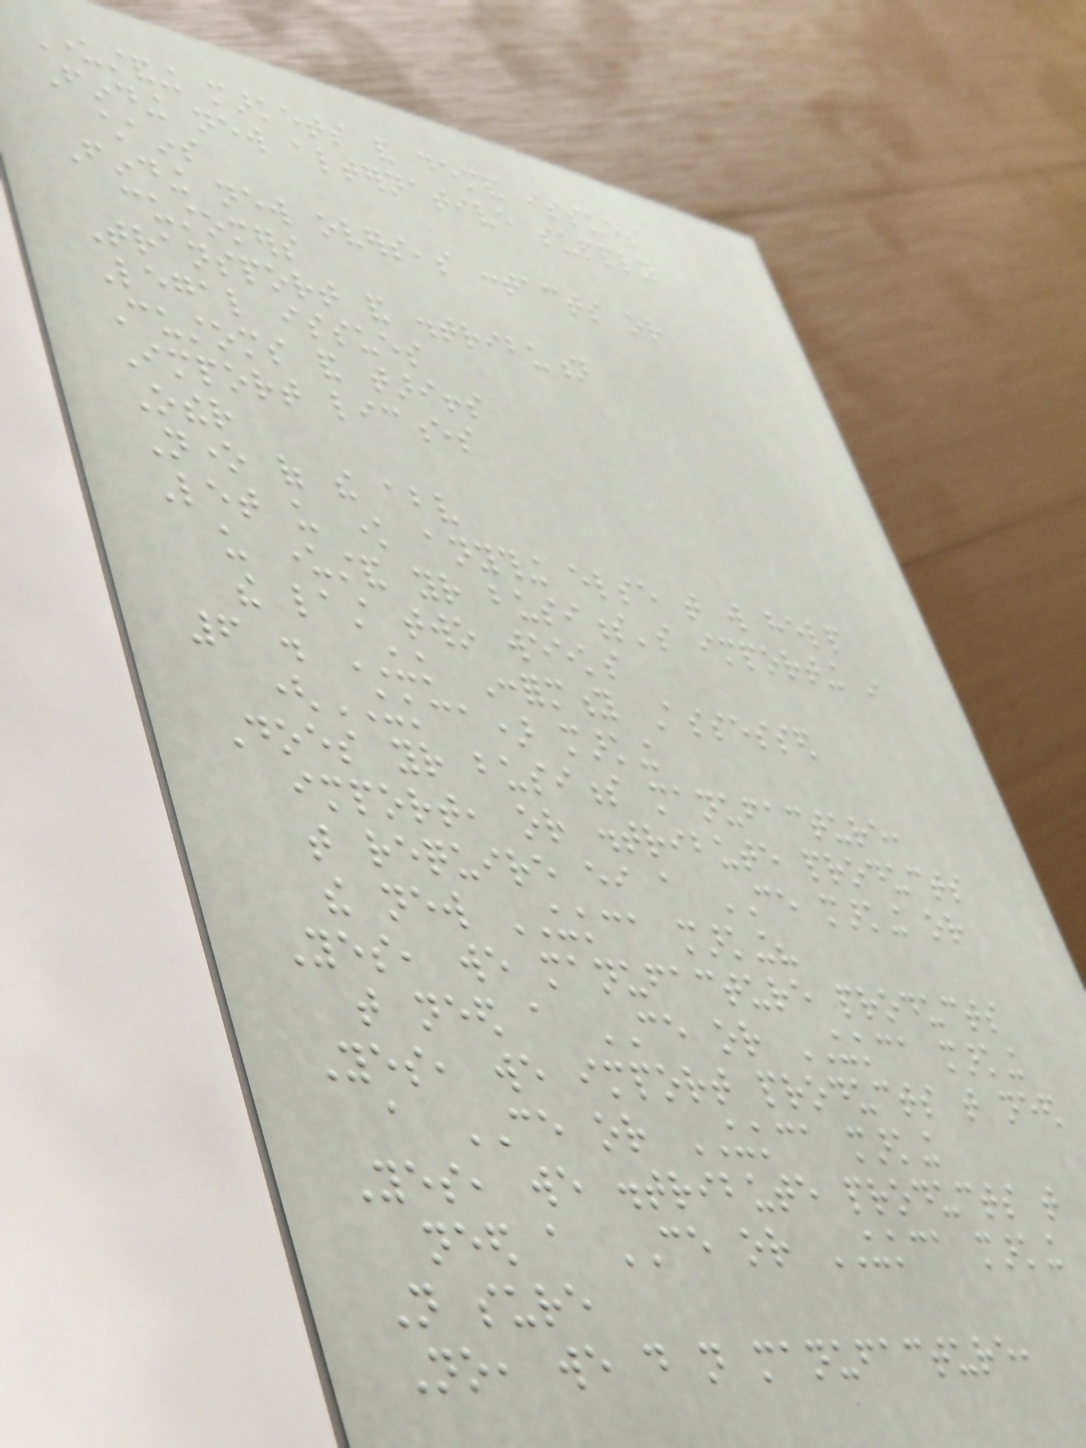Understanding markets and demand issues
Finding new alternative supply
chains
Finding new overseas contacts or
customers
Transport and distribution
Legal issues
Customs and tariffs
Import licences
Other
None of the above
Let us know anything else that will help
us understand your business's importing in
the last two weeks
6 . UK Conformity Assessed
(UKCA) marking
Does your business manufacture,
import, or distribute products
that require either a CE marking or
the new UKCA marking?
Yes, we manufacture products
that need a CE or UKCA marking
Yes, we import products that need
a CE or UKCA marking
Yes, we distribute products that
need a CE or UKCA marking
Not sure
No, we do not manufacture,
